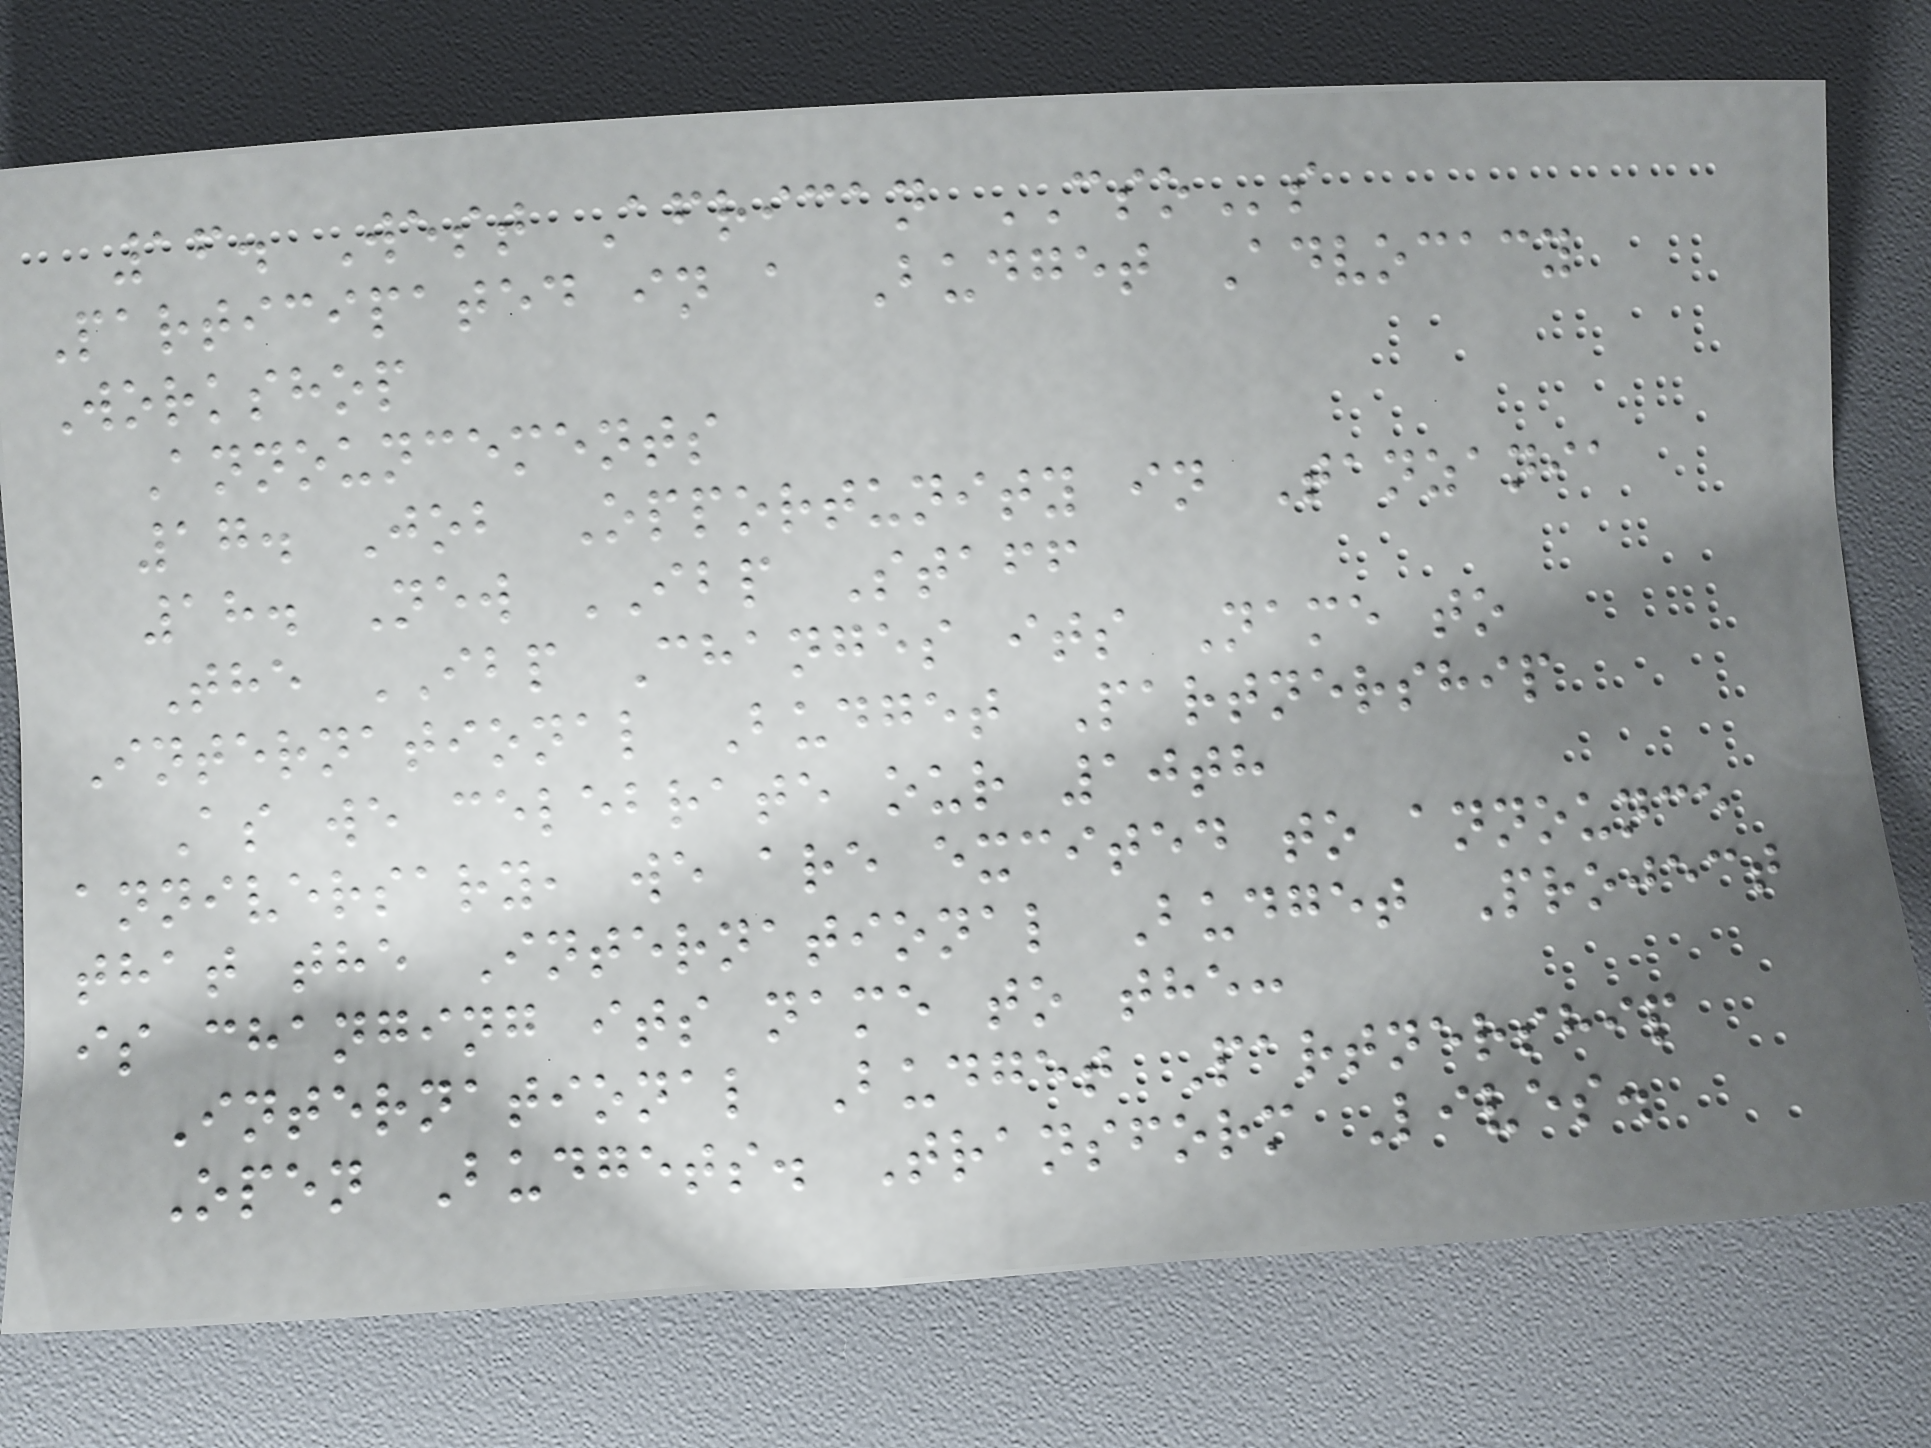16. West African CSOs
Participated in a Budget Advocacy
Workshop
Announcements
17. Job Opportunity in Tanzania
18. New IBP Staff
The IBP Changes its Name to
International Budget Partnership
As we celebrate our 10th
anniversary, we are excited to announce
that the International Budget Project
is changing its name to the:
International Budget Partnership
Open Budgets. Transform Lives.
